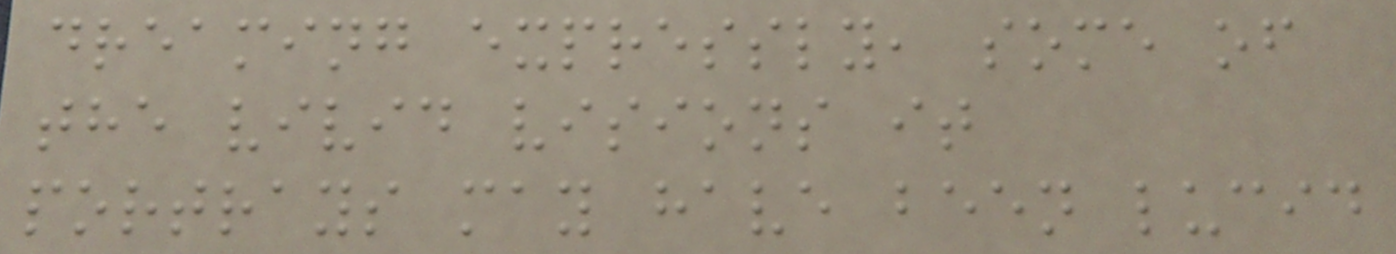dreaming expressly, some of
the vivid visions it
portrays may have been lucid
